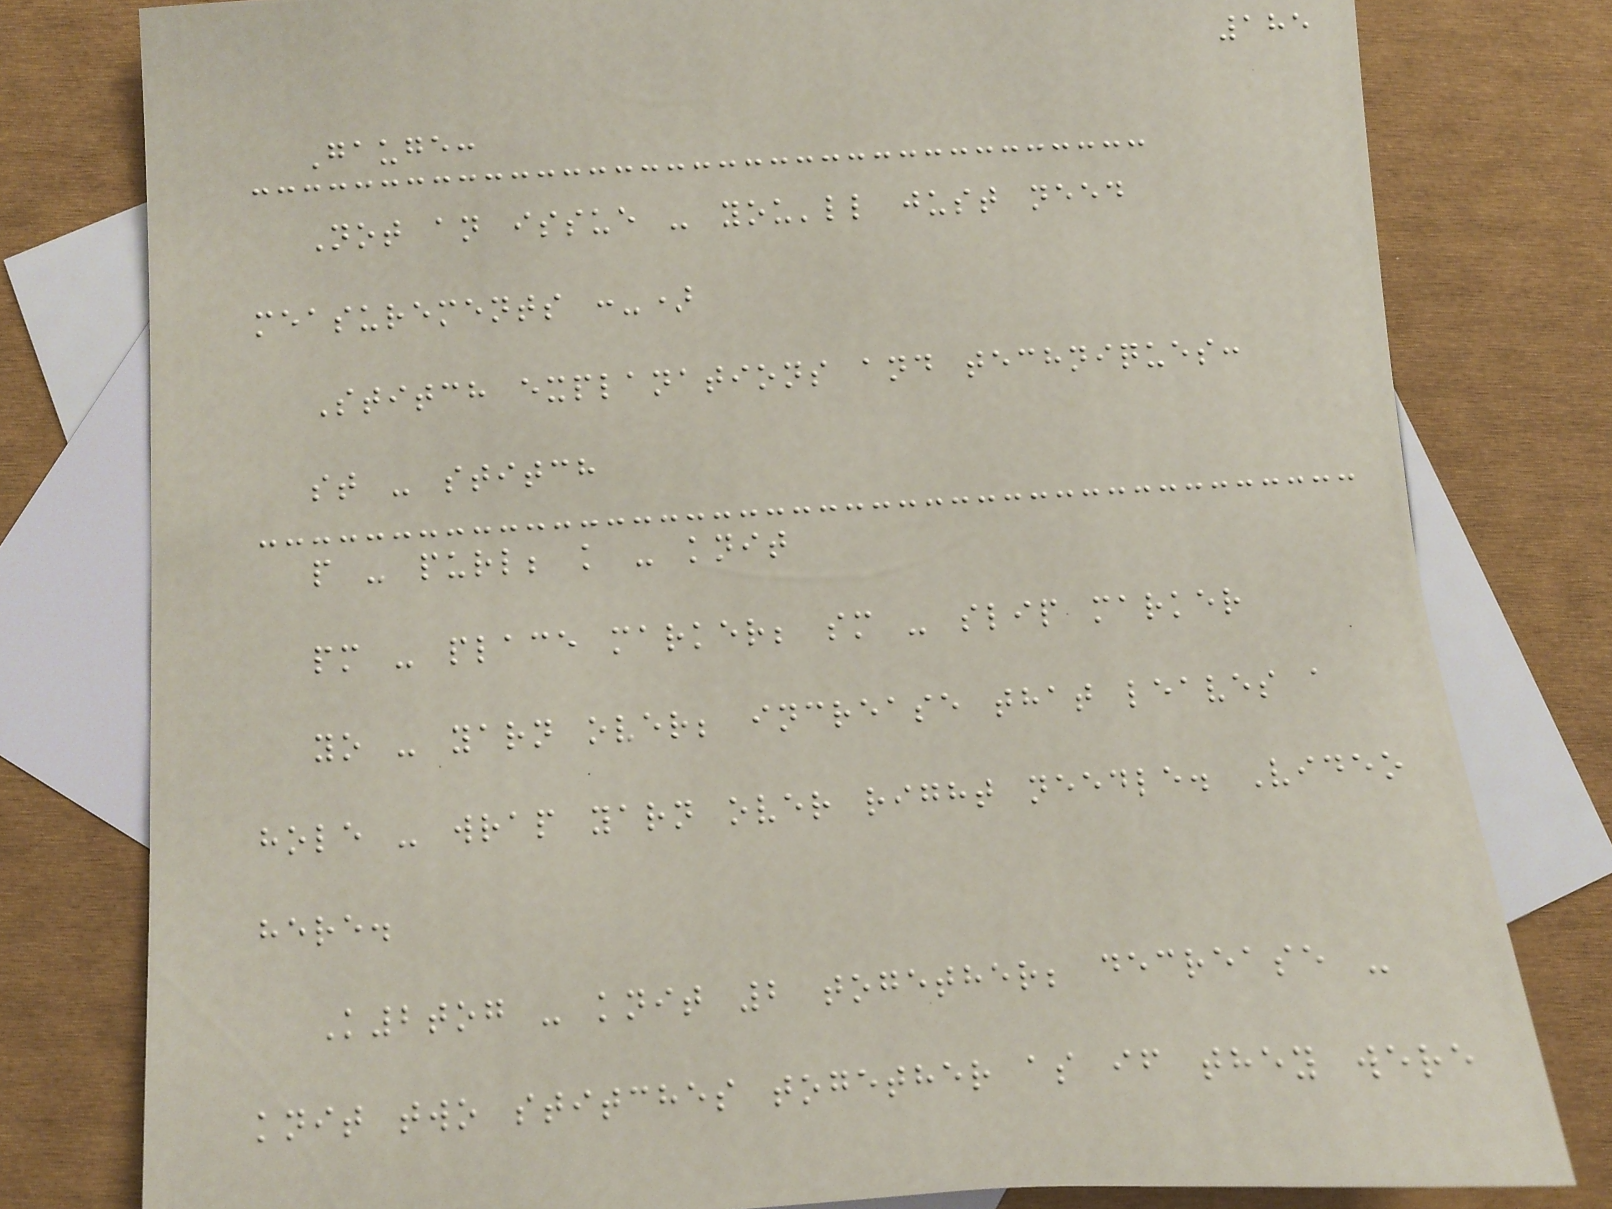185
Gauge:
Not an issue - you'll just need
measurements :-)
Stitch explanations and techniques:
st - stitch
p - purl; k - knit
pm - place marker; sm - slip marker
yo - yarn over; increase that leaves a
hole - wrap yarn over right needle. Video
here.
K2tog - knit 2 together; decrease -
knit two stitches together as if they were
